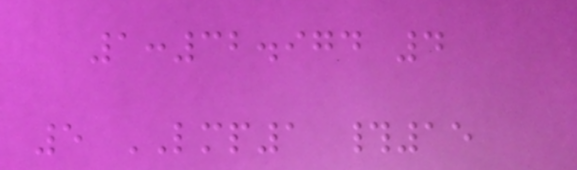1:32.974 4
5 LMP1 #15
